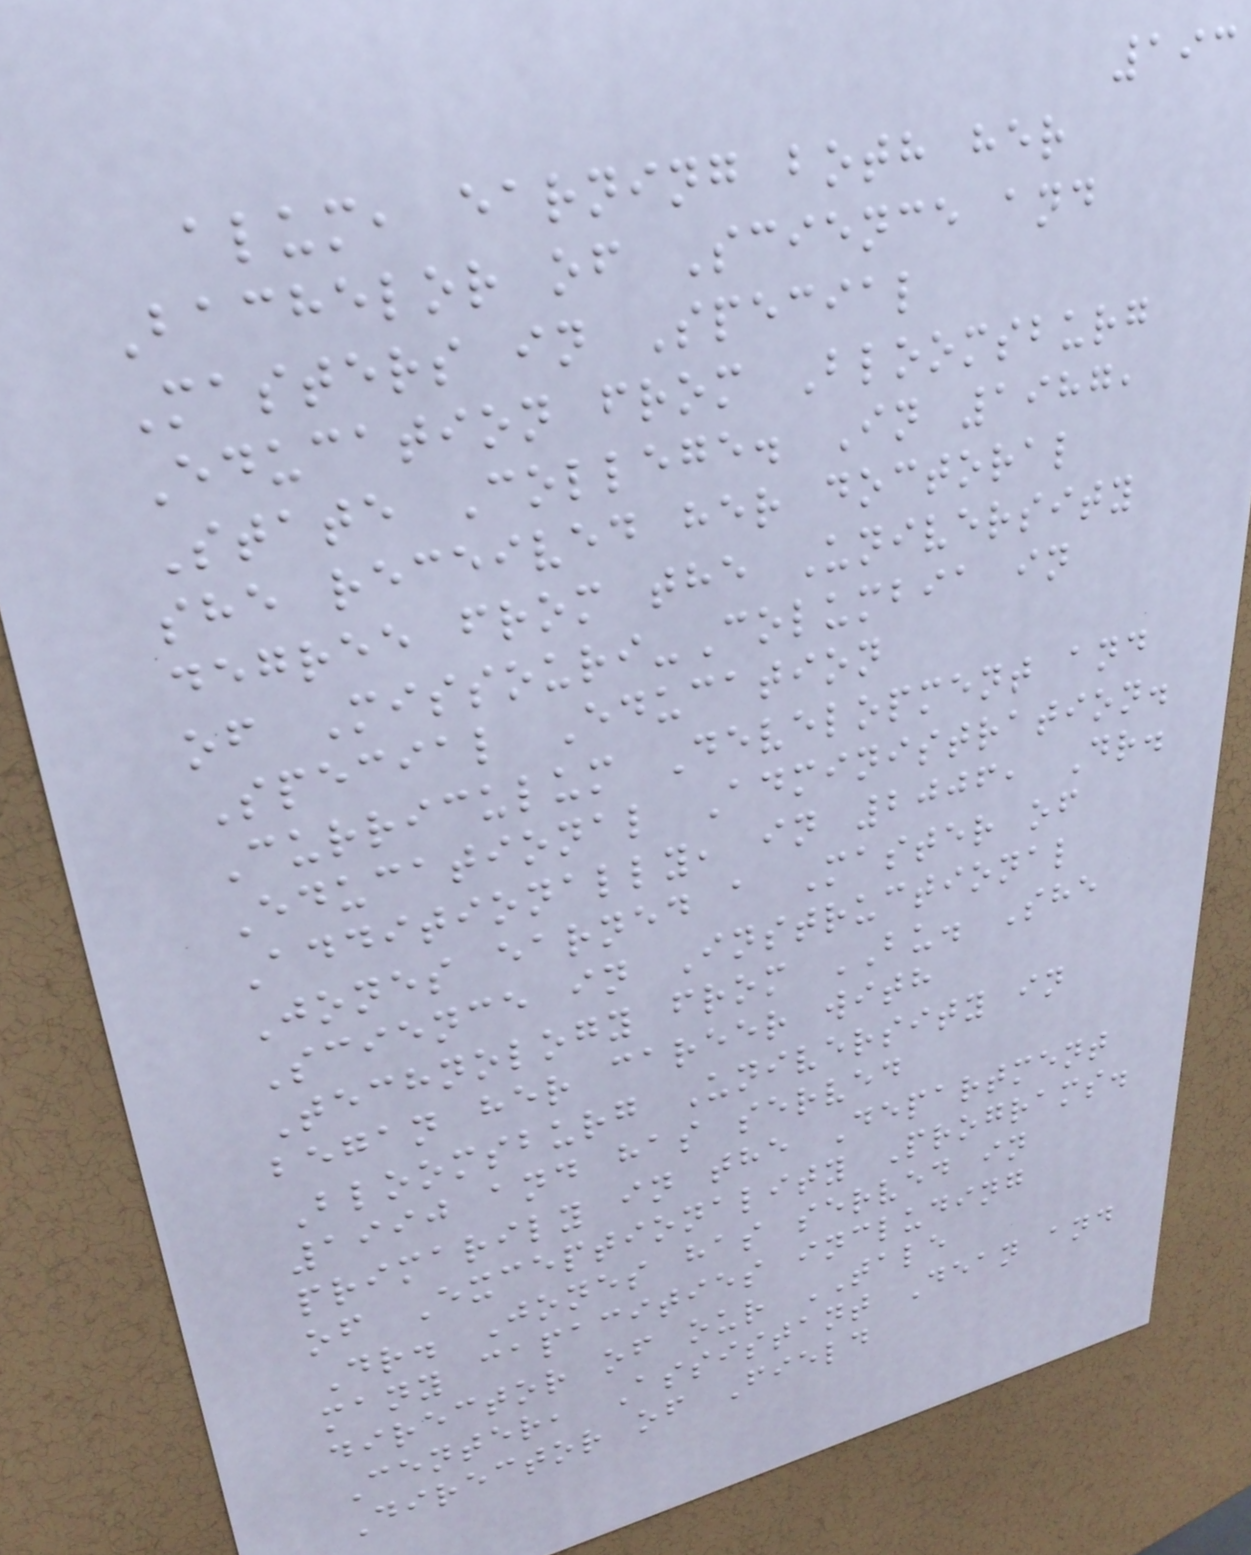193
alum, earning both her
Bachelor of Science and
Masters in Special
Education from Bloomsburg
State College. In 1987,
she received her doctoral
degree from the University
of Missouri-Columbia in
Special Education
Curriculum Development and
Educational Administration.
Additionally, in 2006, Dr.
Jones earned a Master of
Science in Instructional
Technology from BU. She
began her career with
Bloomsburg University in
1990 and has served
primarily in the Department
of Exceptionality Programs.
Dr. Jones has served in
many capacities including
director of our TALE
Center, Assistant Dean and
Director of Field
